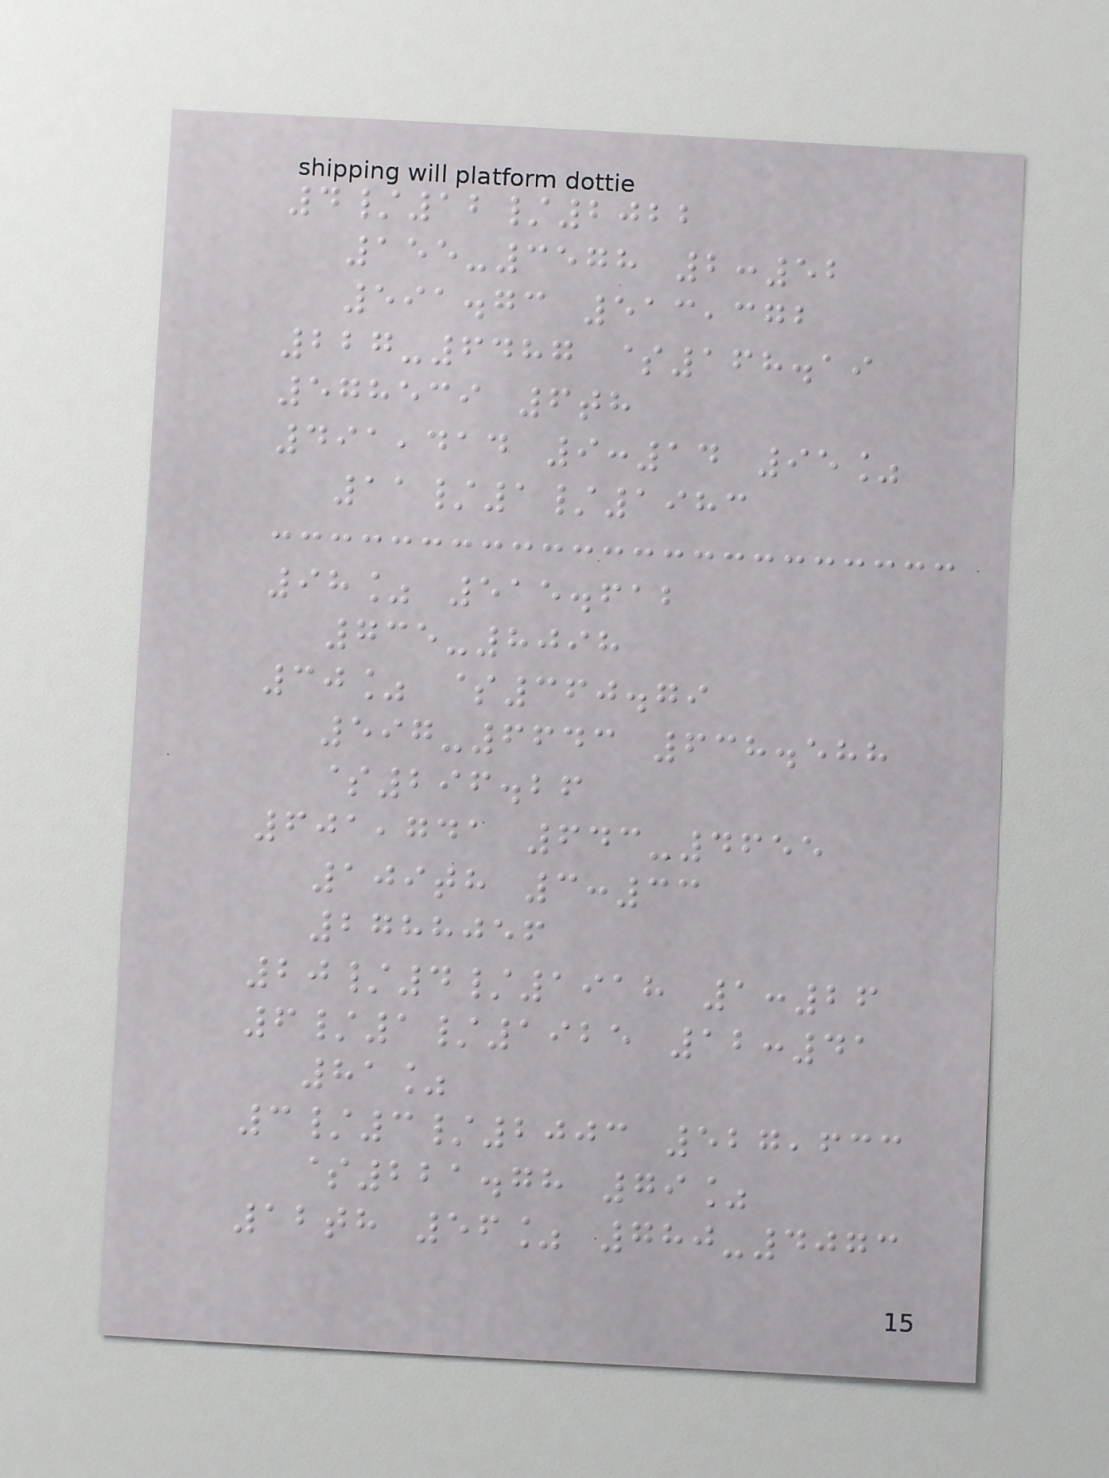4/12/2022
155-3578 2:52
591.73 513,372
227-6487 $168.19
578539 6th
491,414 9:14 95%
11/1/1983
98% 515.612
735-8098
30% $360.79
597-6643 638.588
$296.26
601,741 643-4655
109th 3:33
2788056
20/4/1918 1:26
6/1/1925 12:41
81%
3/3/2003 527,633
$221.78 79%
12th 56% 780-4073
